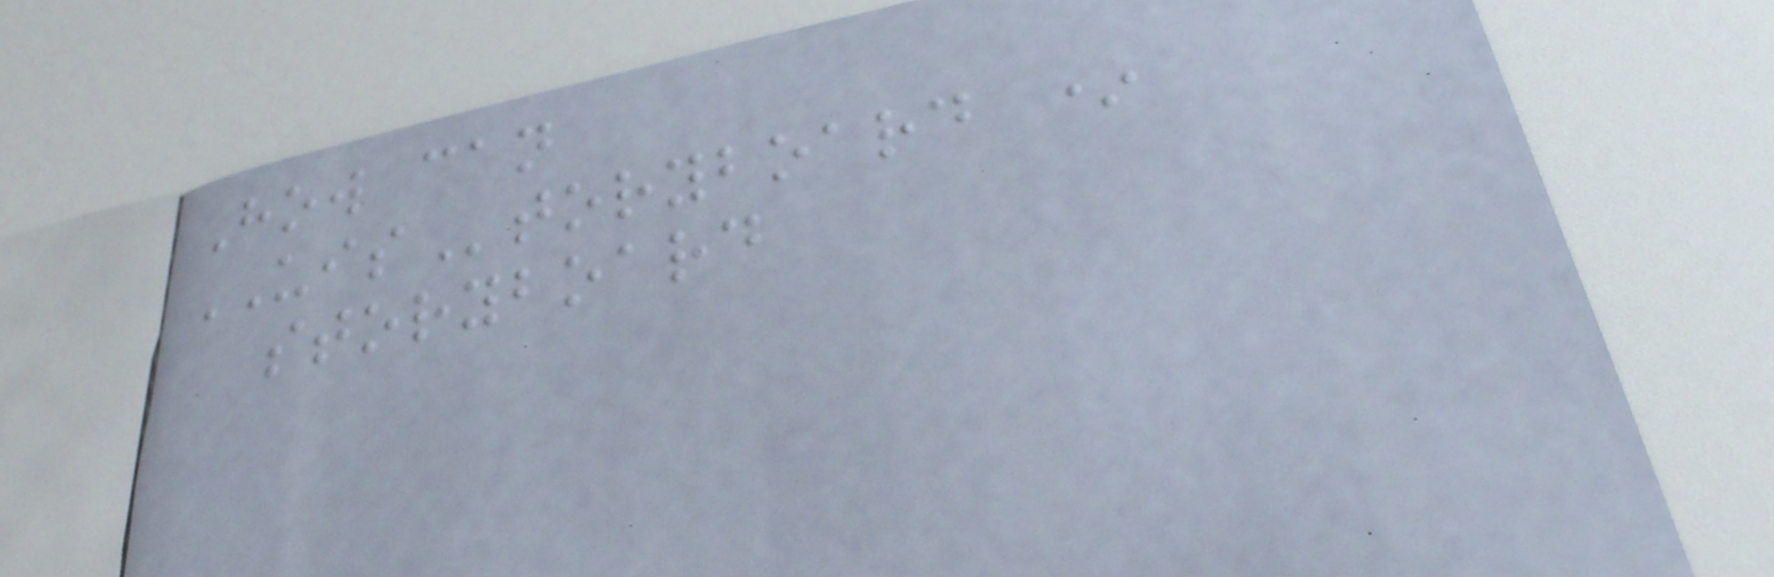How can
UIStoryboard *
storyboard
